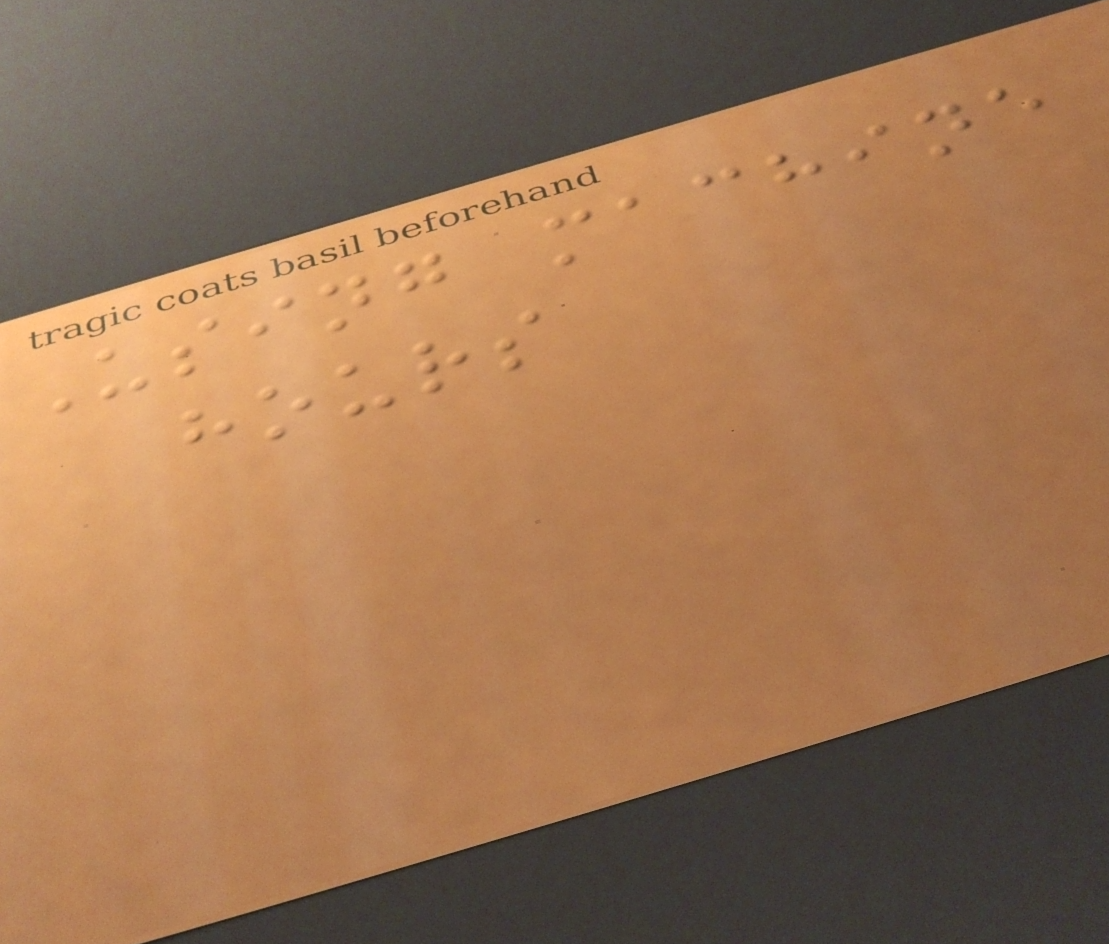Using machine
hours
